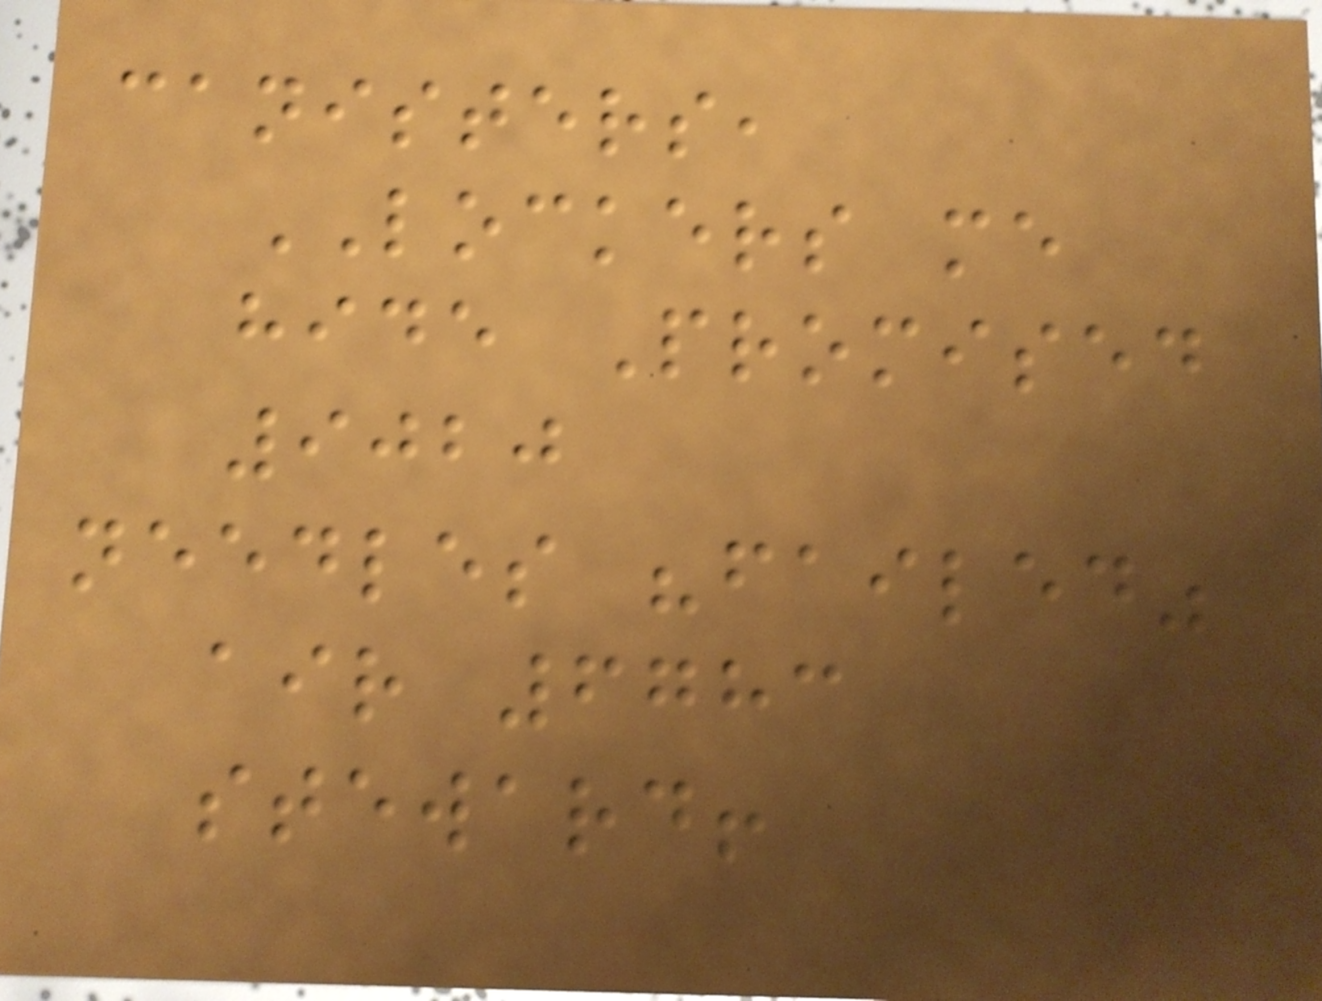canisters,
LOCKERS me
hide Promised
9020
needles "failed"
air 6783
steward!
